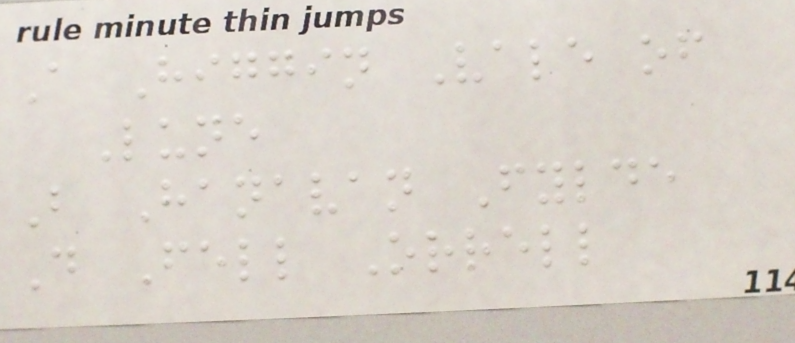A Higgin Vale of
Lune
B Hanavan Fylde
D Fell Orrell
